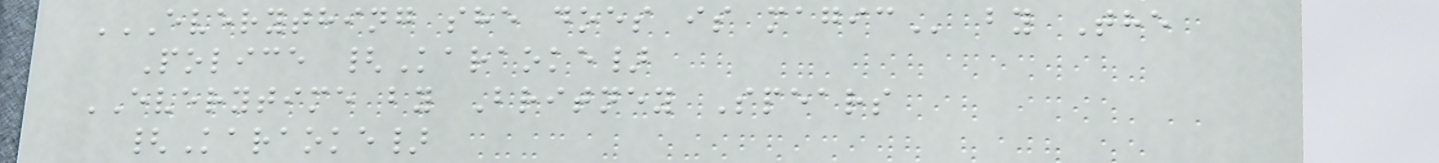EVERYTHING SHE DOES IS MAGIC by The
Police {Karaoke}
EVERYTIME by Britney Spears
{Karaoke}
